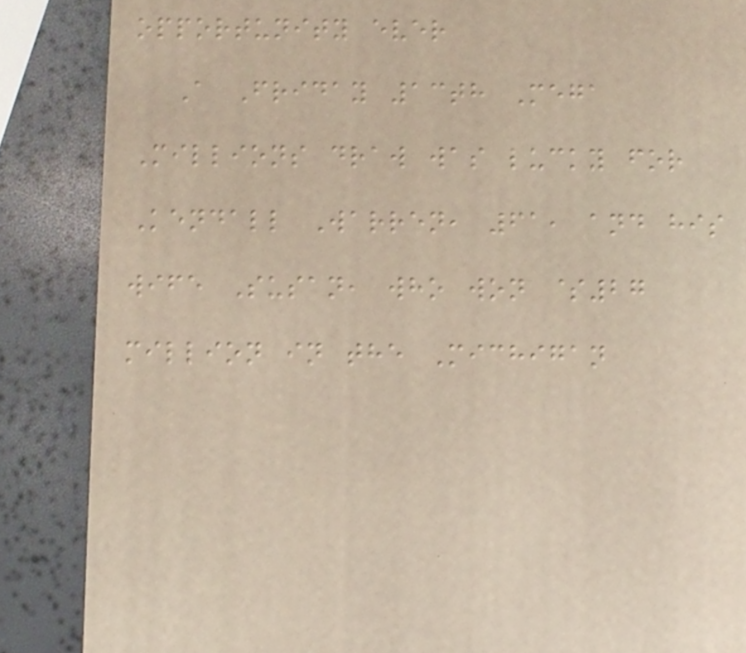opportunity ever
A Friday 13th Mega
Millions draw was lucky for
Kendall Warren, 61, and his
wife Susan, who won $27
million in the Michigan
